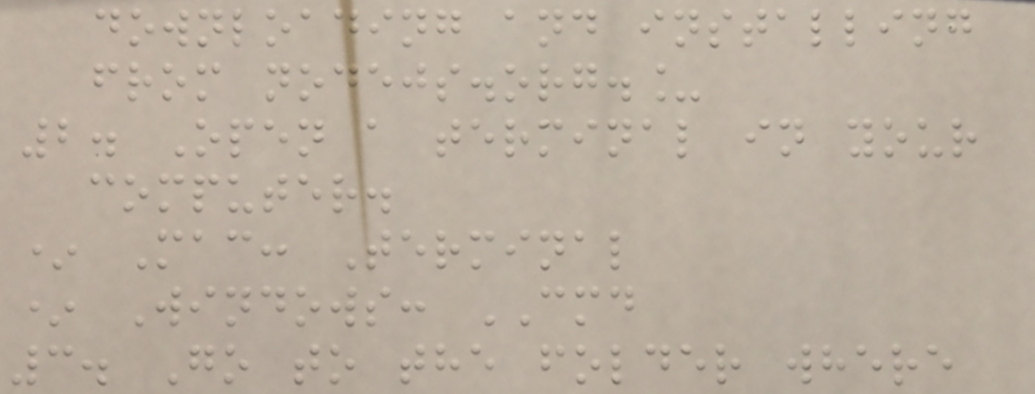downloading and installing
from nodejs.org._
2. Open a terminal in your
computer.
* Mac: Terminal
* Windows: CMD
3. Go to the folder where
